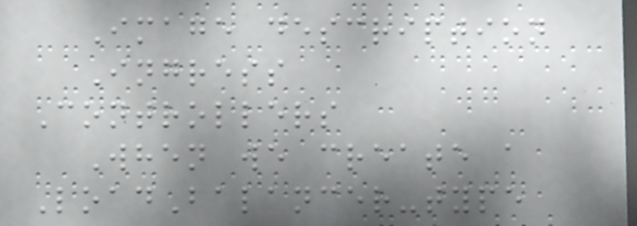Image description
Ingress
Controllers
When we create a
LoadBalancer-type
